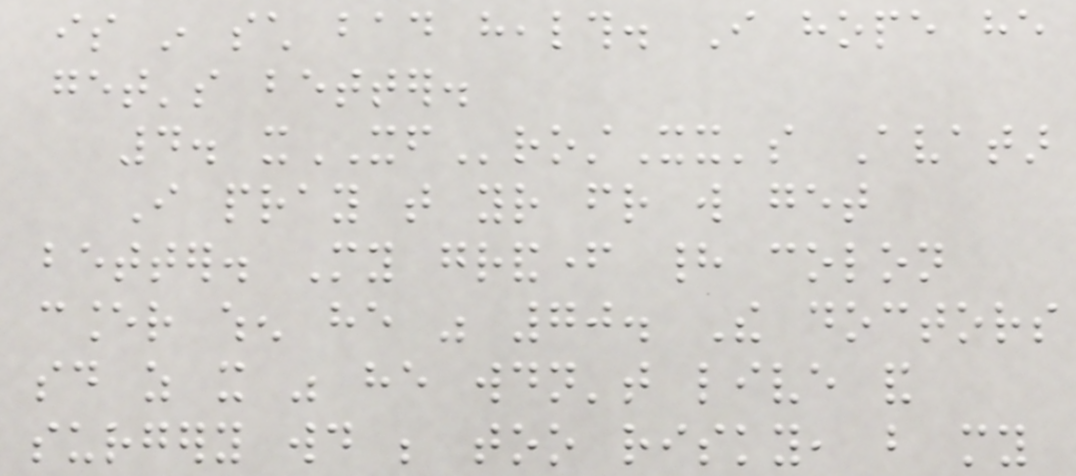is in such bad health. I hope he
get's better.
4. xXFrostXx's Avatar
I pray that your friend will get
better. My grandfather had colon
cancer when he was 70. The doctors
said as it was he wouldn't live and
surgery would be too risky, but my
